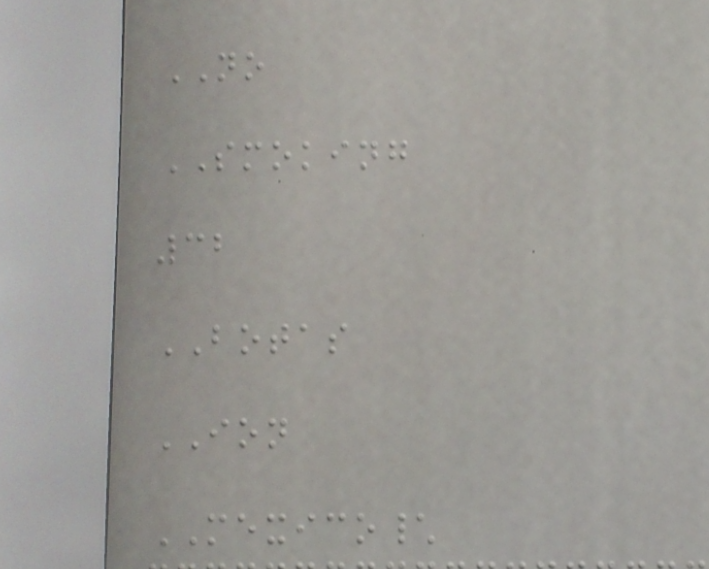NO
SMOKING
32
BOTAS
ION
MEXICO\
